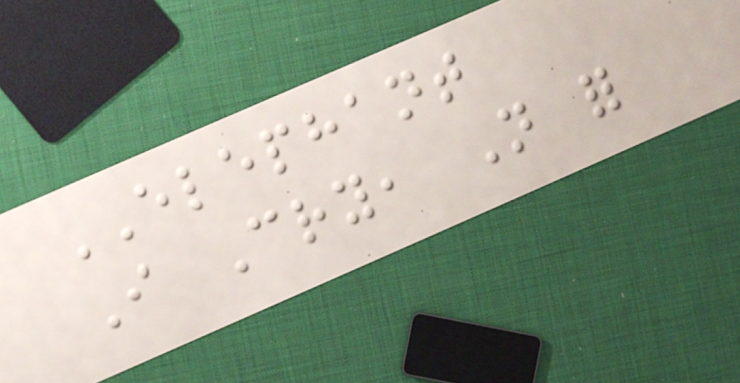ELEPHANT
I Cry, Not for
